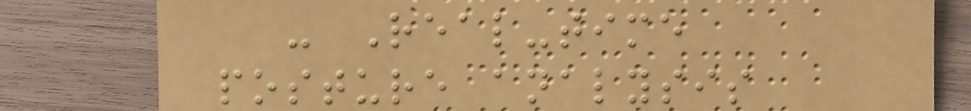- Real-time
posture analysis
